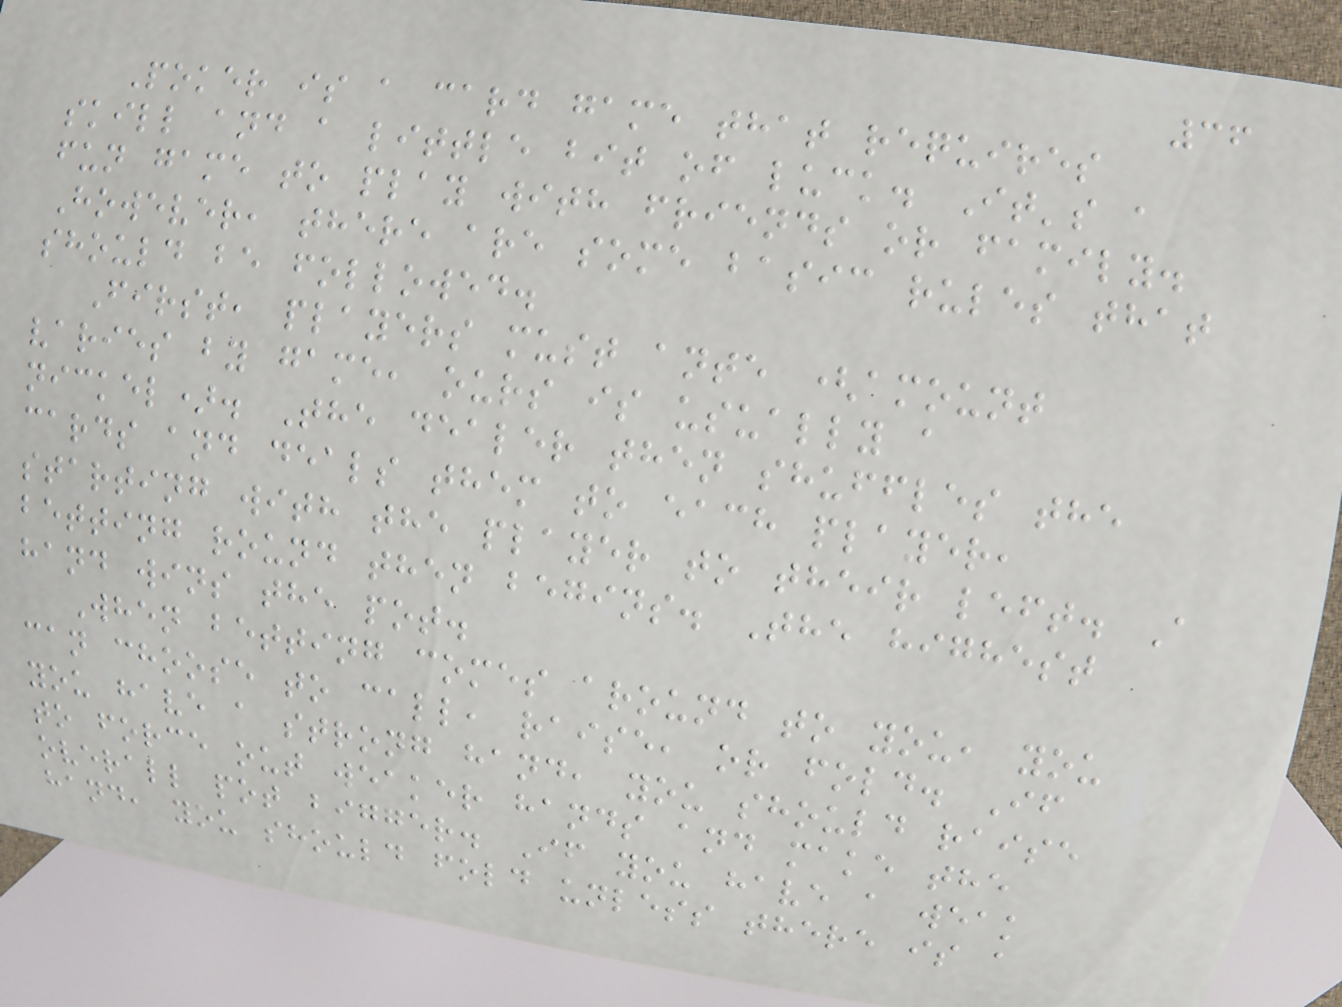36
Poker is a card game that requires
skill and a little bit of luck. It's a
fun game to play with friends or family.
However, there are some basic rules that
should be followed.
First, players must ante (amount
varies by game, ours is usually a
nickel). The dealer then shuffles the
cards and deals them to each player,
starting with the player to their left. A
betting round then begins. The highest
hand wins the pot.
When betting comes around to you, you
can choose to call, raise, or fold. If
you have a strong hand, you should raise
to force out weaker hands and make the
overall pot bigger. If you have a weak
hand, you should fold unless there is a
